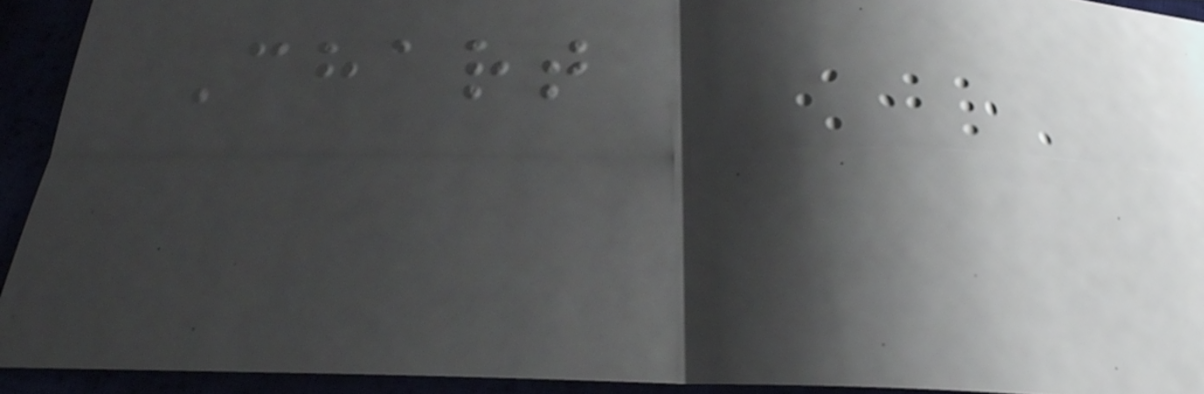Chart
